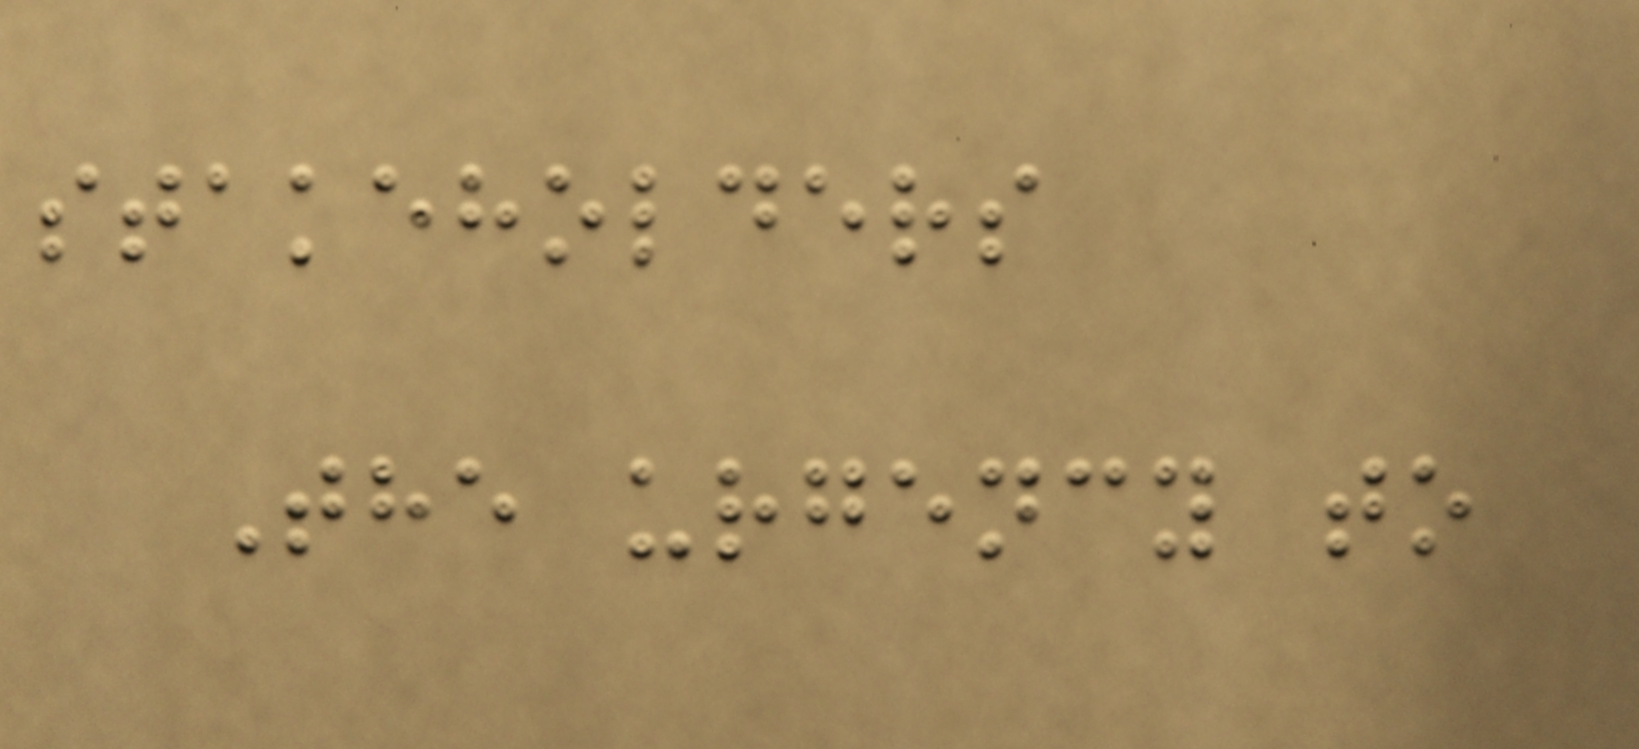stakeholders
The urgency to
